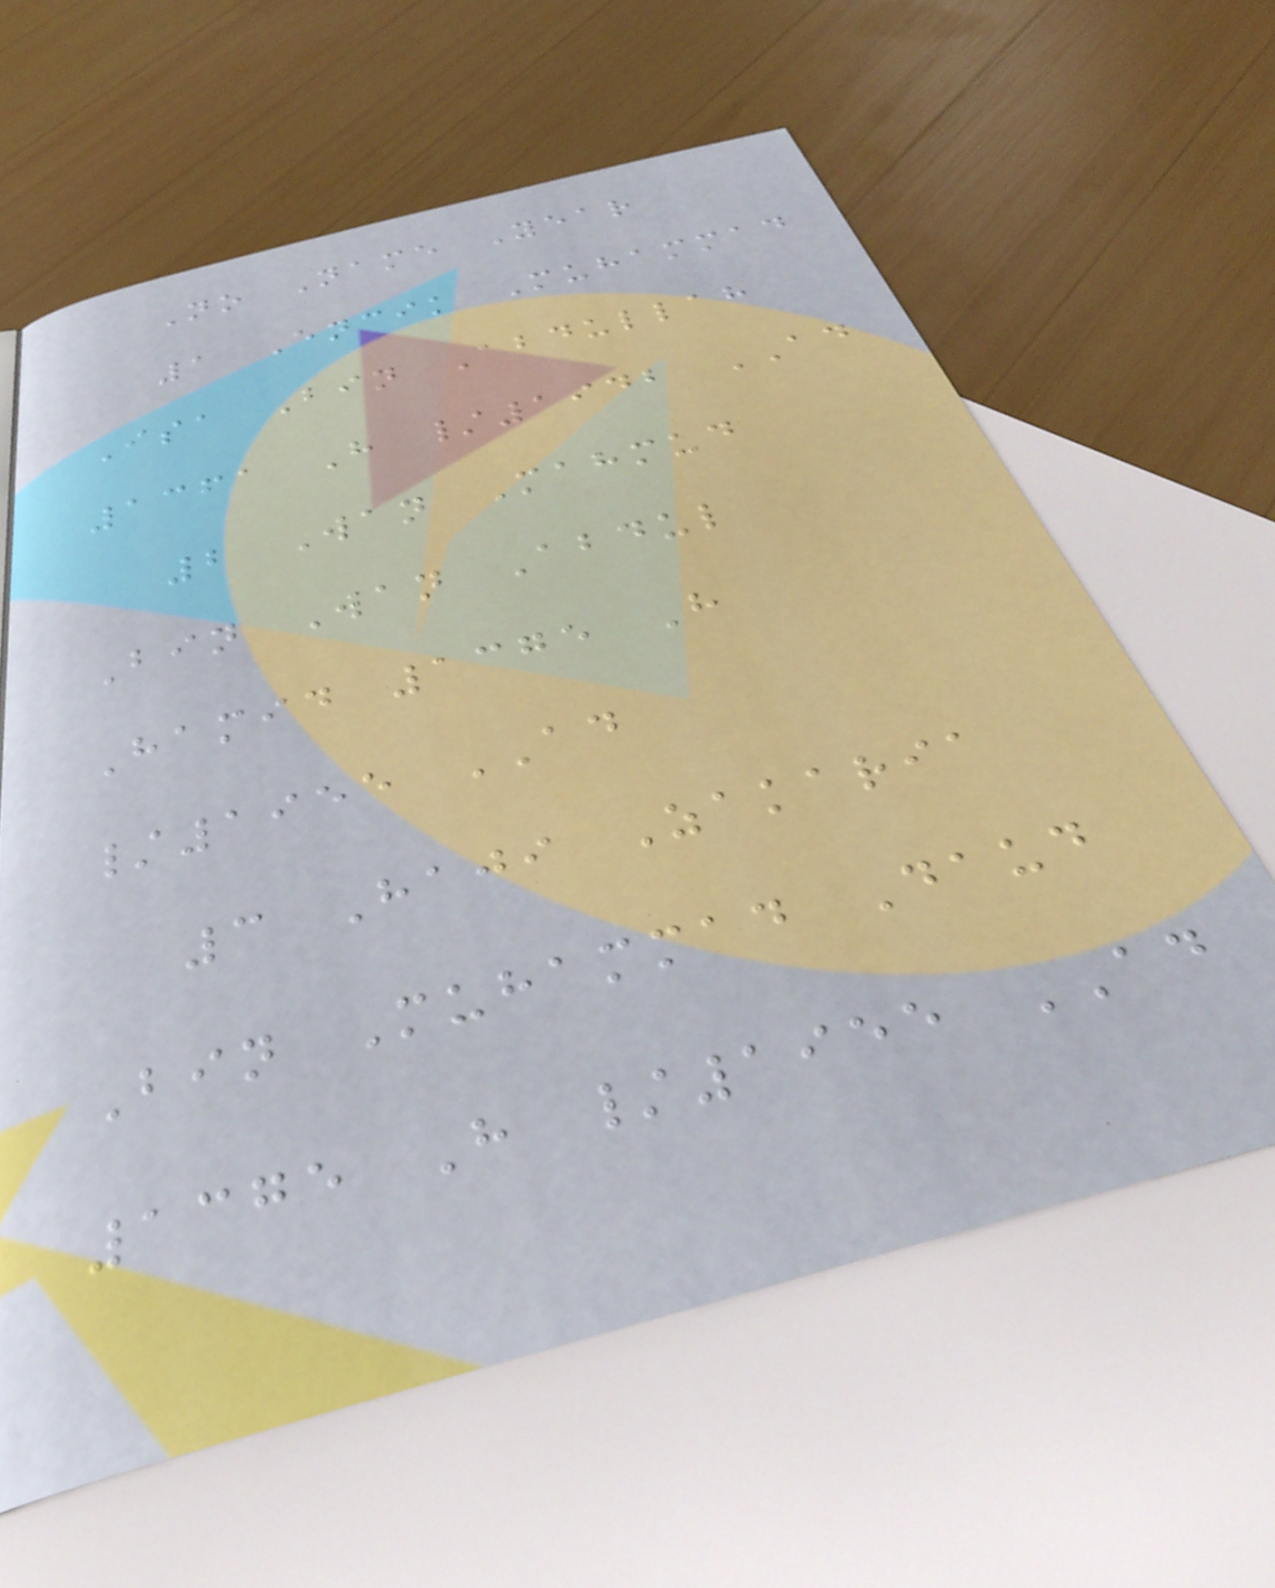No Name Year
1 Encik Muhammad
Isa Bin Abdullah
1361 H /1942 AD
2 Wan Mahmud
Bin Wan Abdul
Hamid 1375 H
/1955 AD
3 Haji Zakaria
Bin Muhammad Daud
1375 H /1955 AD
